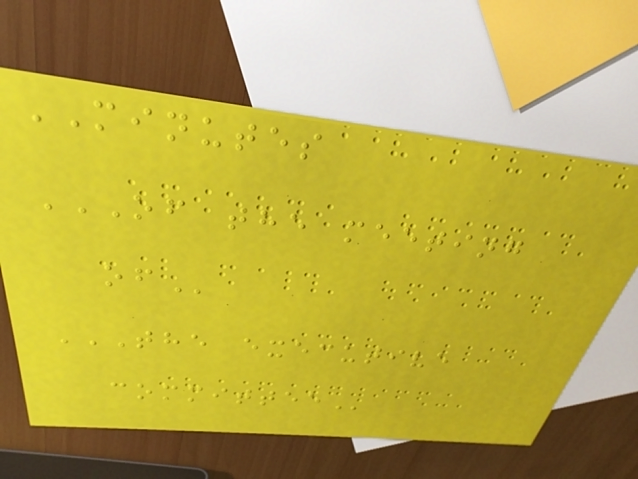MINUTES
OF THE MEETING
OF
THE EXECUTIVE
COMMITTEE
